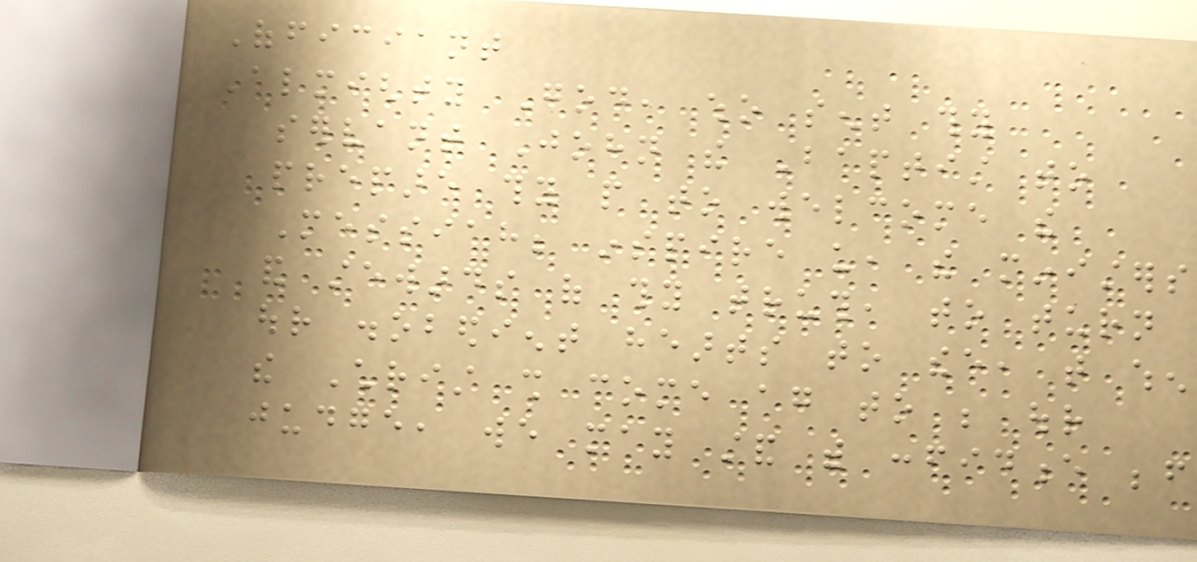Officiant
Almighty God, who sent thy
servant John the Baptist to
prepare thy people to welcome the
Messiah; inspire us, the ministers
and stewards of thy truth, to turn
our disobedient hearts to thee, that when
the Christ shall come again to be our
judge, we may stand with confidence before
